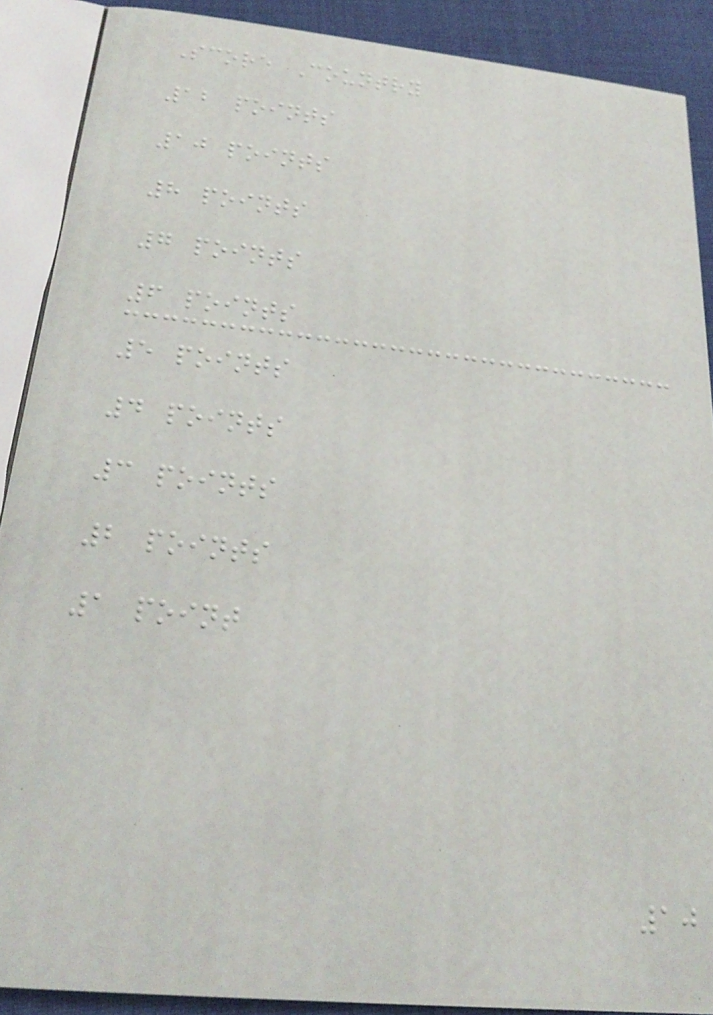Score Country
12 points
10 points
8 points
7 points
6 points
5 points
4 points
3 points
2 points
1 point
10
